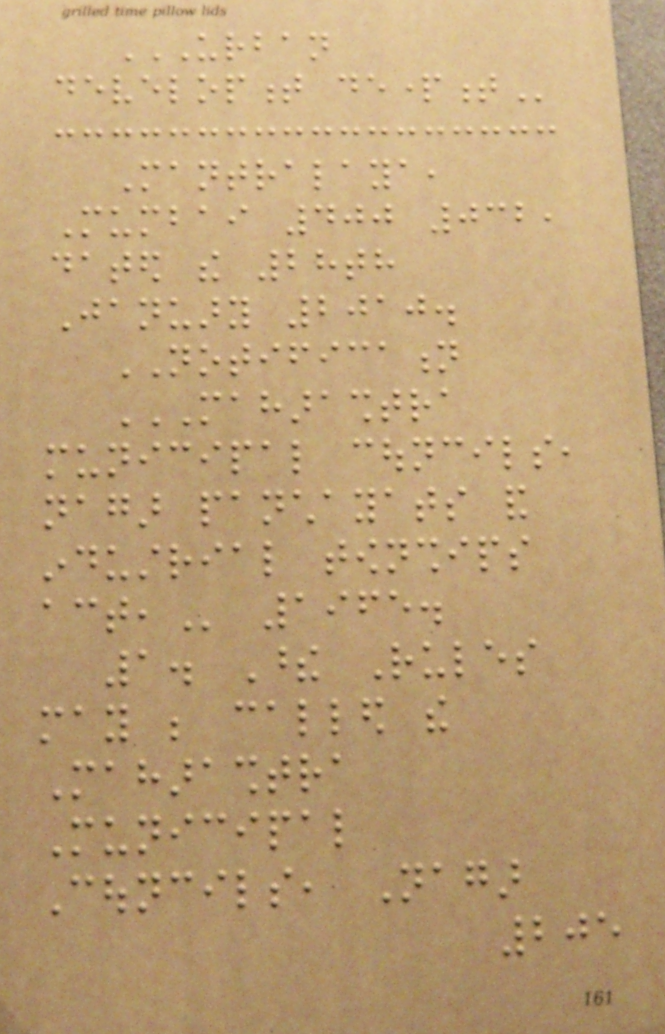URBAN
DEVELOPMENT DEPARTMENT
Mantralaya,
Mumbai 400 032,
dated the 28th
January 2010.
NOTIFICATION
MAHARASHTRA
MUNICIPAL COUNCILS,
NAGAR PANCHAYATS AND
INDUSTRIAL TOWNSHIPS
ACT, 1965.
1. These Rules
may be called the
Maharashtra
Municipal
Councils, Nagar
205
